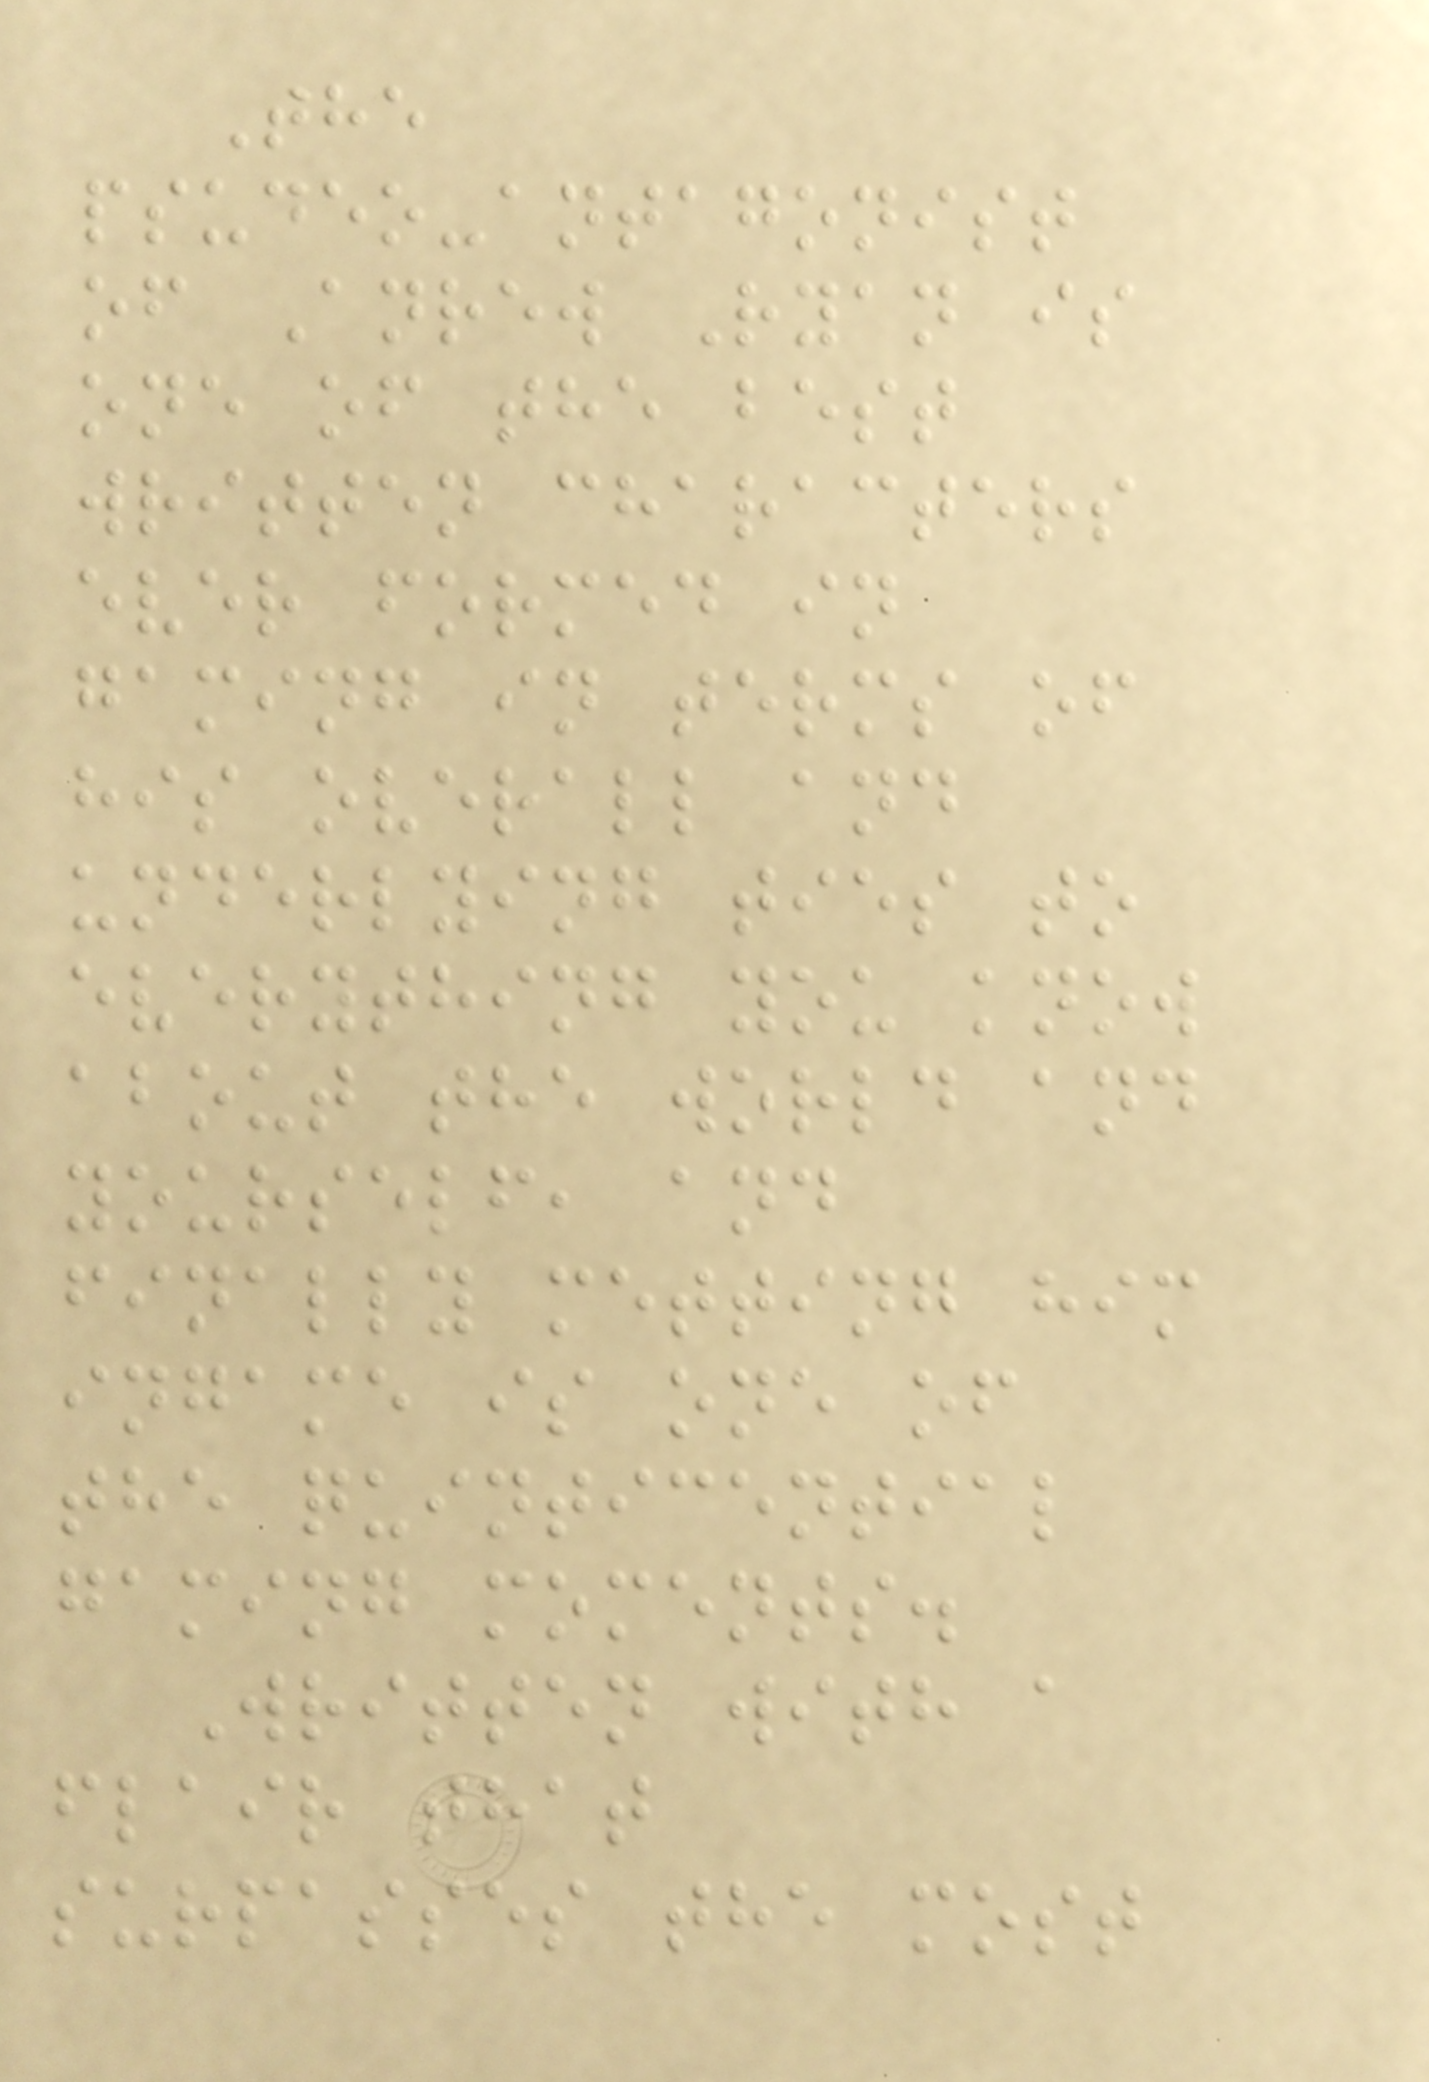The
psudeo-antagonist
of Anrew Ryan is
one of the best
written characters
ever formed in
gaming in terms of
his overall and
underlying ties to
everything you know
about the world and
yourself, and
finally metting him
ingame is one of
the quinticential
gaming moments.
Written with a
flair that
surpasses the most
